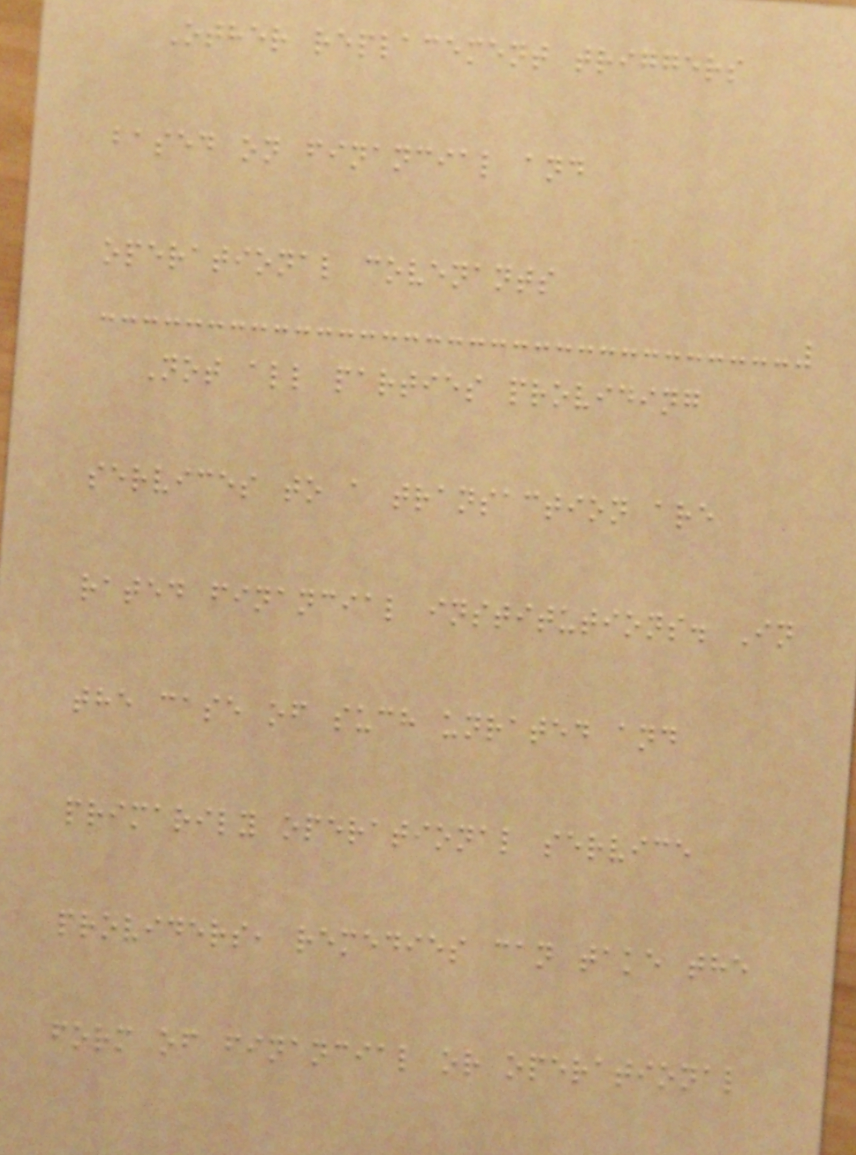Other replacement triggers
based on financial and
operational covenants
Not all parties providing
services to a transaction are
rated financial institutions. In
the case of such unrated and
primarily operational service
providers, remedies can take the
form of financial or operational
